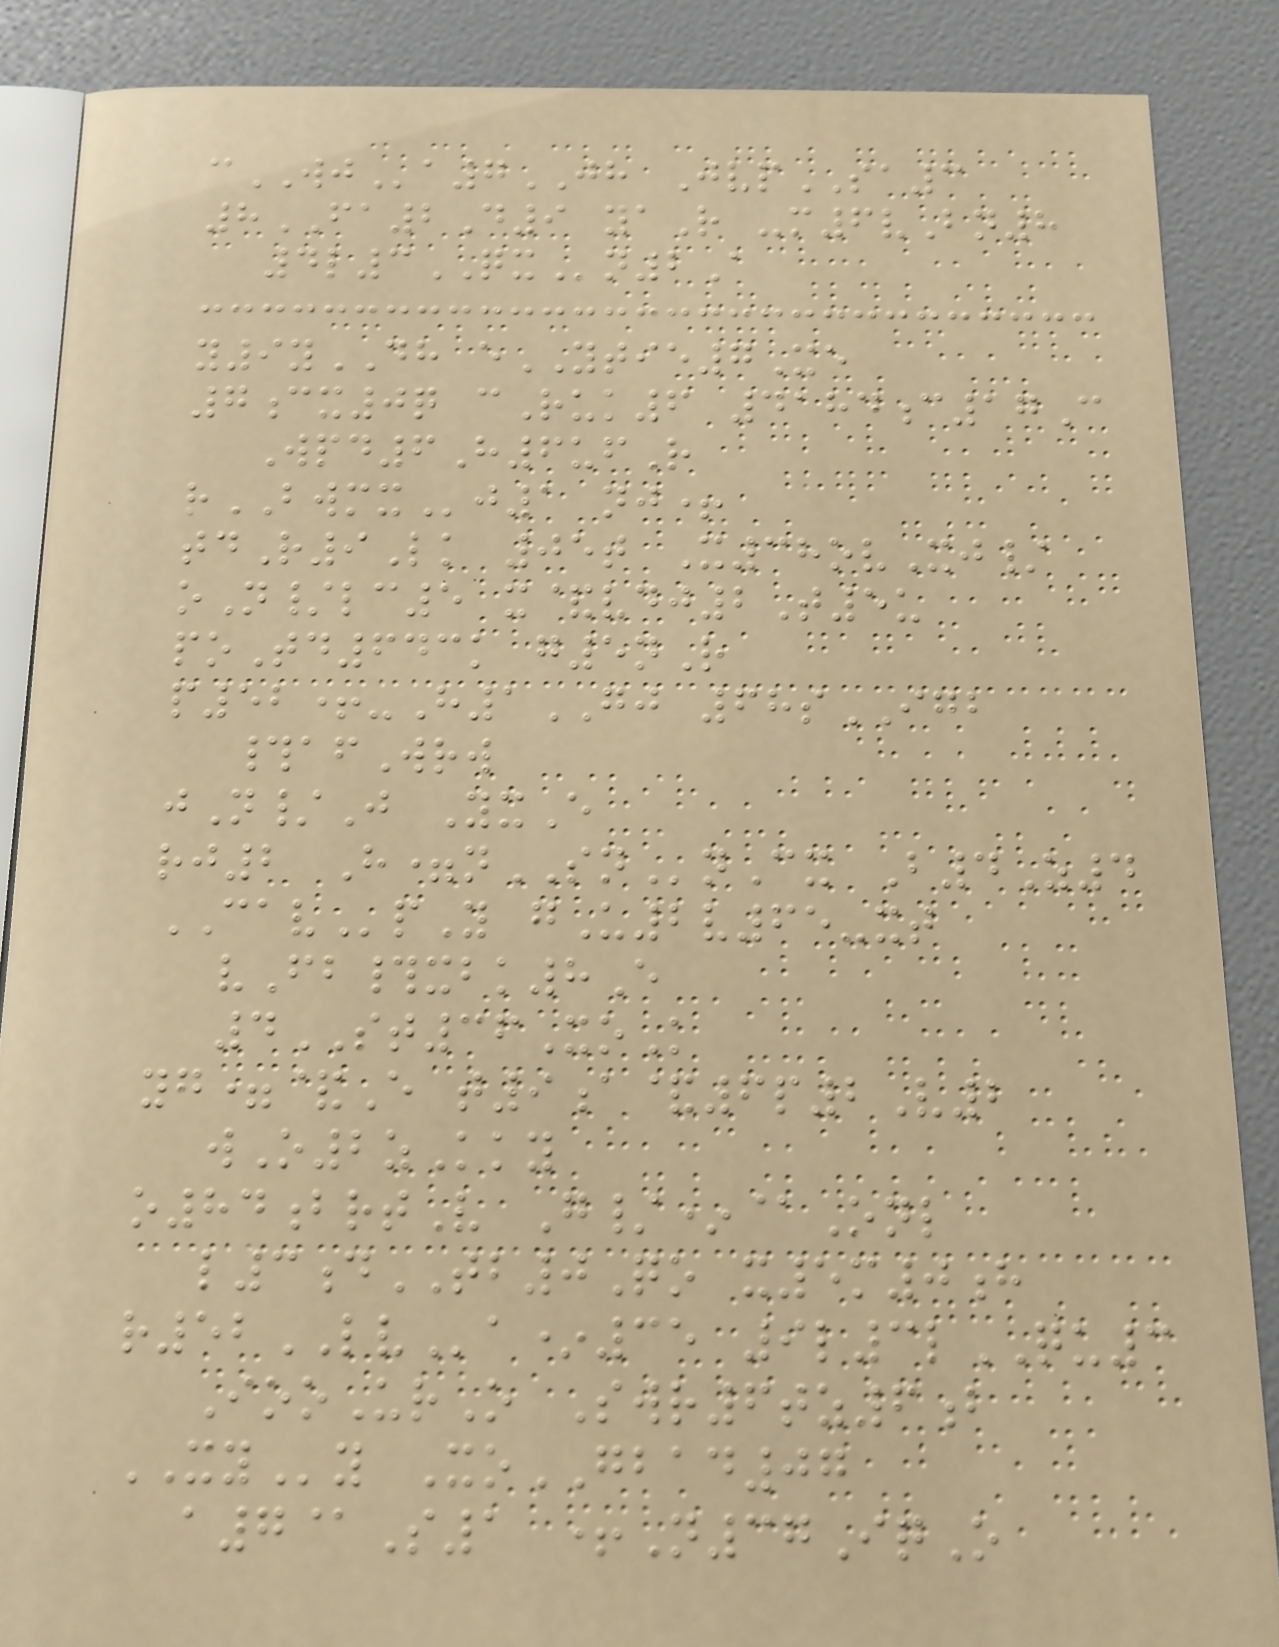cWJa7JH JvpSA3
8FA2D9 yaR -m6vBn8
4l3QXn2A
y9yDH eYTIE7Xe
7cx0q cRuk6 4184c17C
Wpd6H6ufR
rBWMXj1 nj+
tdR9Lk 05t X38ovXj/
oN/lc5 x&vdj2T5u
poTd643k g5nR
p52+-H1GJ 68sIGB
#afWrw
jN/J YxE
rj2 H=nSNnCx B4Z4
CAVpY gU2v65-xt
vFb#xbk8E
4ST36XoK
yg=&E t9a&6p2V2
wO2zKky
o84brtV G/*@Onl
l3dTB0Qo x5m0h
r52LVa*35 9l3lQU3
IooUrO Swr6tz6b
XYy XoGBAD07
a7@S1 +N37IqO
